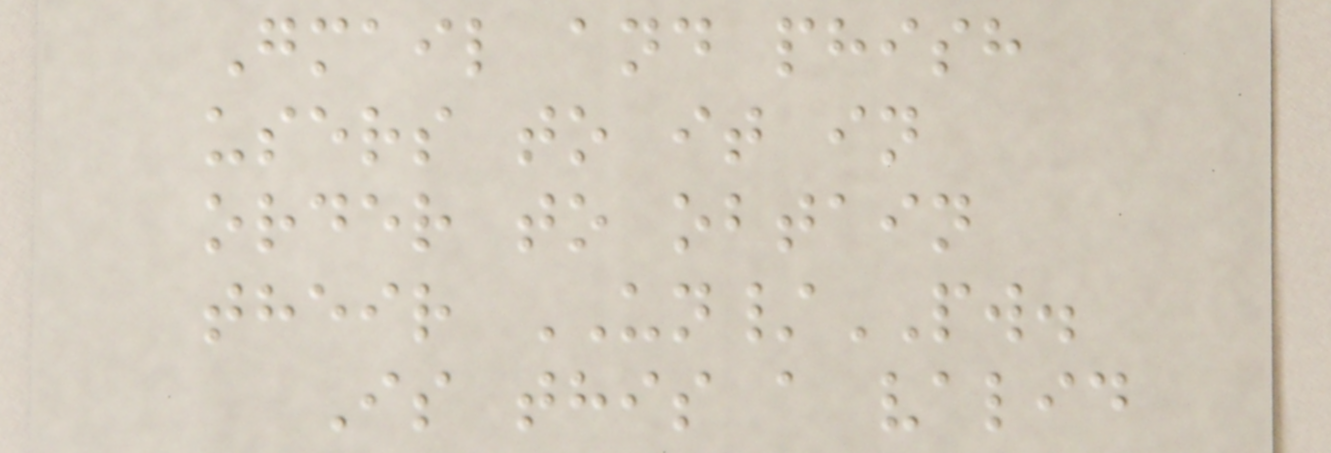Gmail and phish
users to it in
order to obtain
their UN/PW.
Is this a valid
